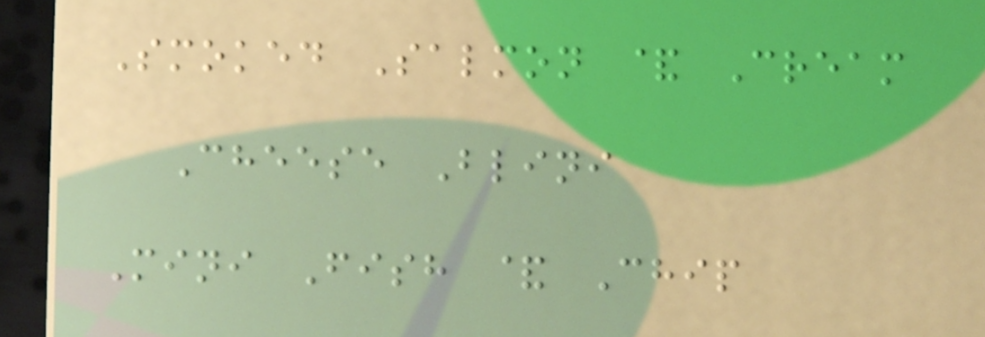Smoked Salmon & Cream
Cheese Blini
Mini Fish & Chip
